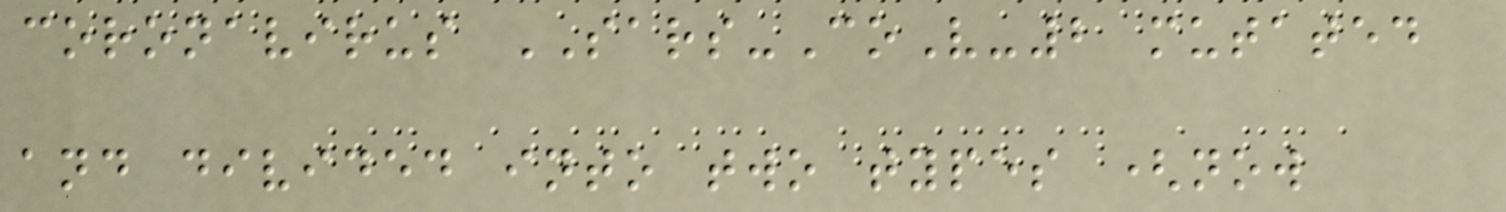coronavirus SARS-CoV-2 mutated
and divided into two types (now
